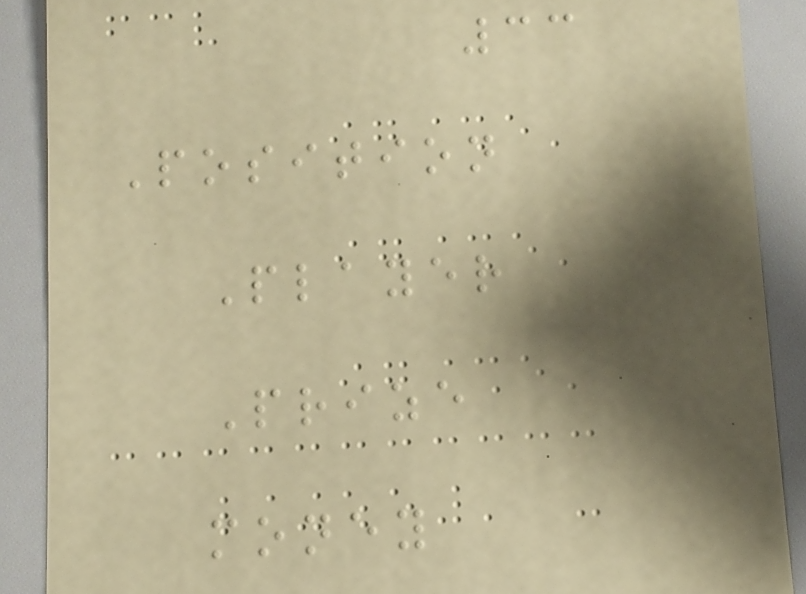33
Position
Player
Prize
money
